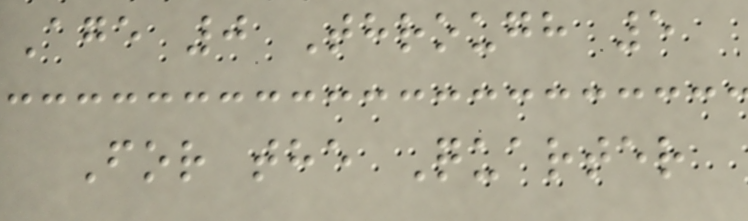Age 0 Through 5
For the Quarter
